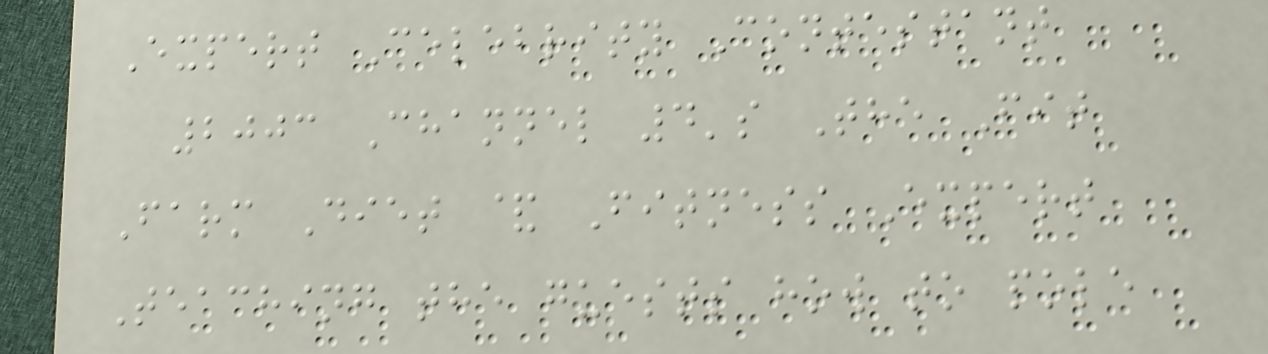Expert Celebrity Contestant
2003 Channel 4's The Fit
Farm Diet & Fitness Expert
Teaching the guests how to pole
